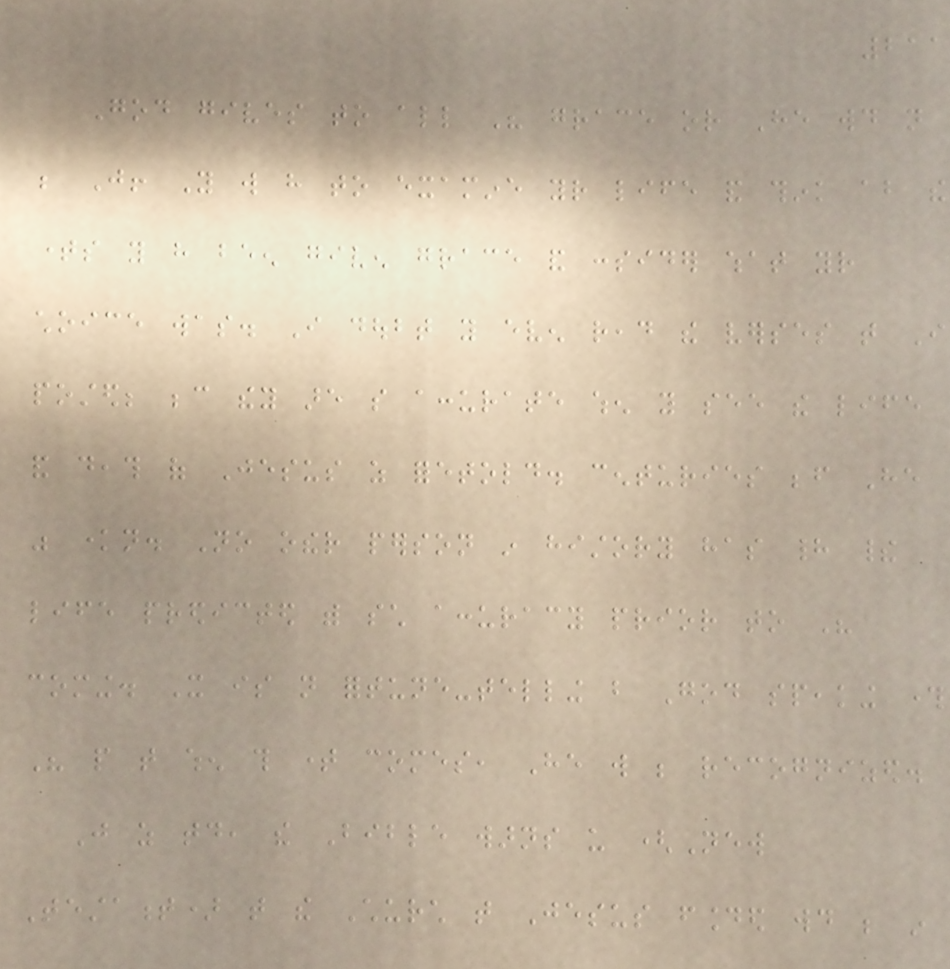211
God gives to all His grace or He would not
be Just! You will have to examine your life and think about the
times you have been given grace and consider what your
choice was. I doubt you even read the verses that I
posted; because they are so accurate when you see the life
and death of Jesus as foretold. centuries before He
was known. No other person in history has had their
life predicted with such accuracy prior to His
coming. It is not fortune-telling but God speaking through
His people that when this time comes, He will be recognized.
Just as today, the Bible warns us (New
Testament) that the Church that Jesus founded would be in
